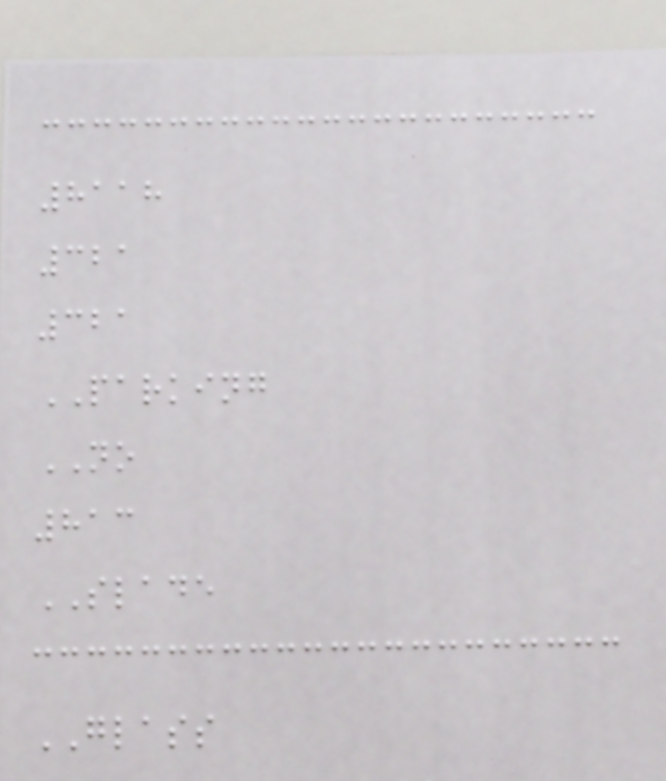8118
321
321
PARKING
NO
813
SLADE
GLASS
